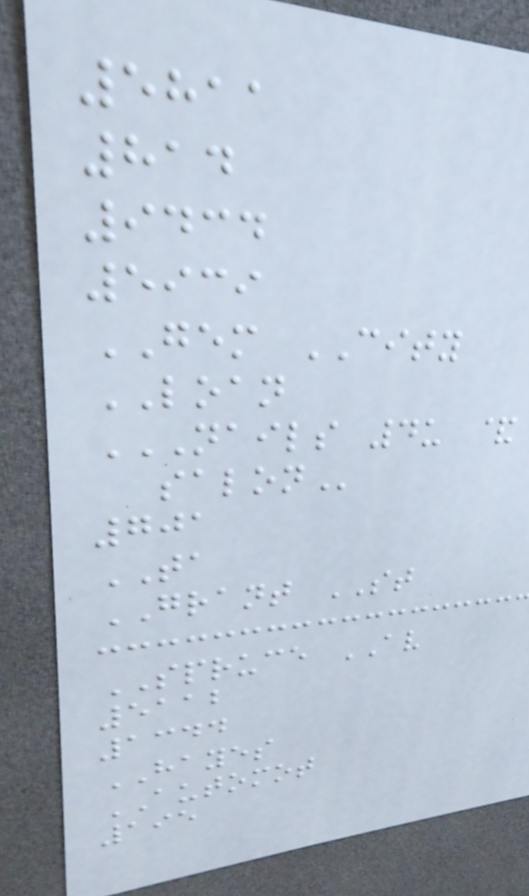5811
814
9434
5939
GEM CITY
LOAN
NAILS 4U &
SALON
701
TA
GRANT ST
SPRUCE AV
5112
1344
HAYES
AUTOMOT
195
